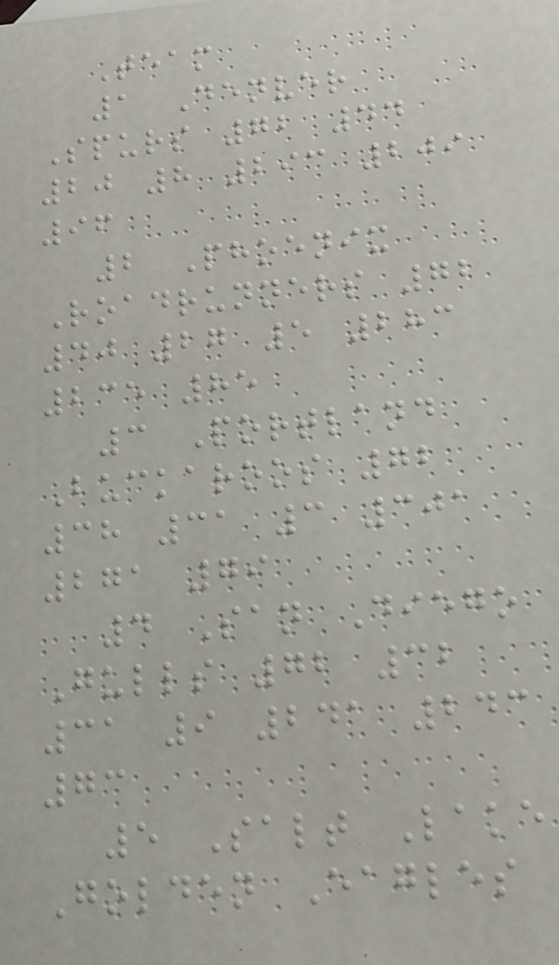Team
1 Denver
Spurs 72 44
20 8 293 209
96
2 Phoenix
Roadrunners 72
40 27 5 283
235 85
3 Portland
Buckaroos 72
38 31 3 301
271 79
4 San Diego
Gulls 72 32
31 9 241 243
73
5 Salt Lake
Golden Eagles
